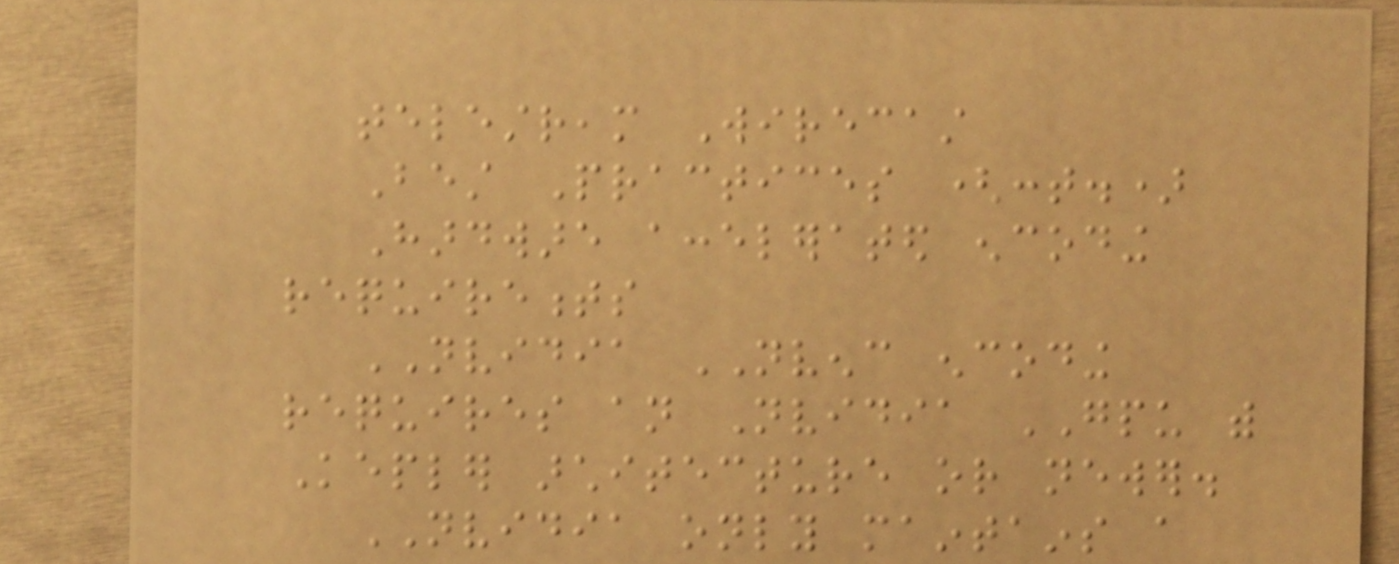telestream Wirecast
Best Practices (cont.)
Hardware accelerated encoding
requirements
NVIDIA NVENC encoding
requires an Nvidia GPU with
Kepler architecture or newer.
NVIDIA only maintains a
